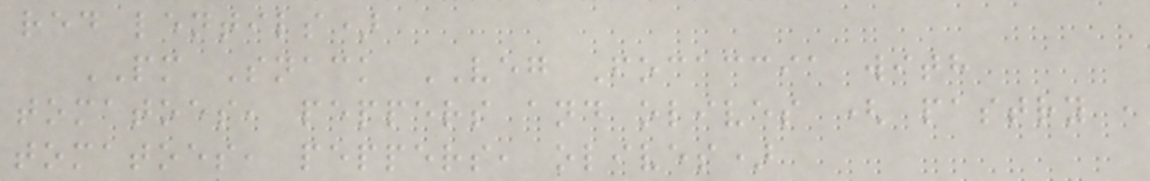red lentils)
PM Snack VEG Focaccia with
tomatoes, peppers and olives ( pastry ,
tomatoes, peppers, olives)
